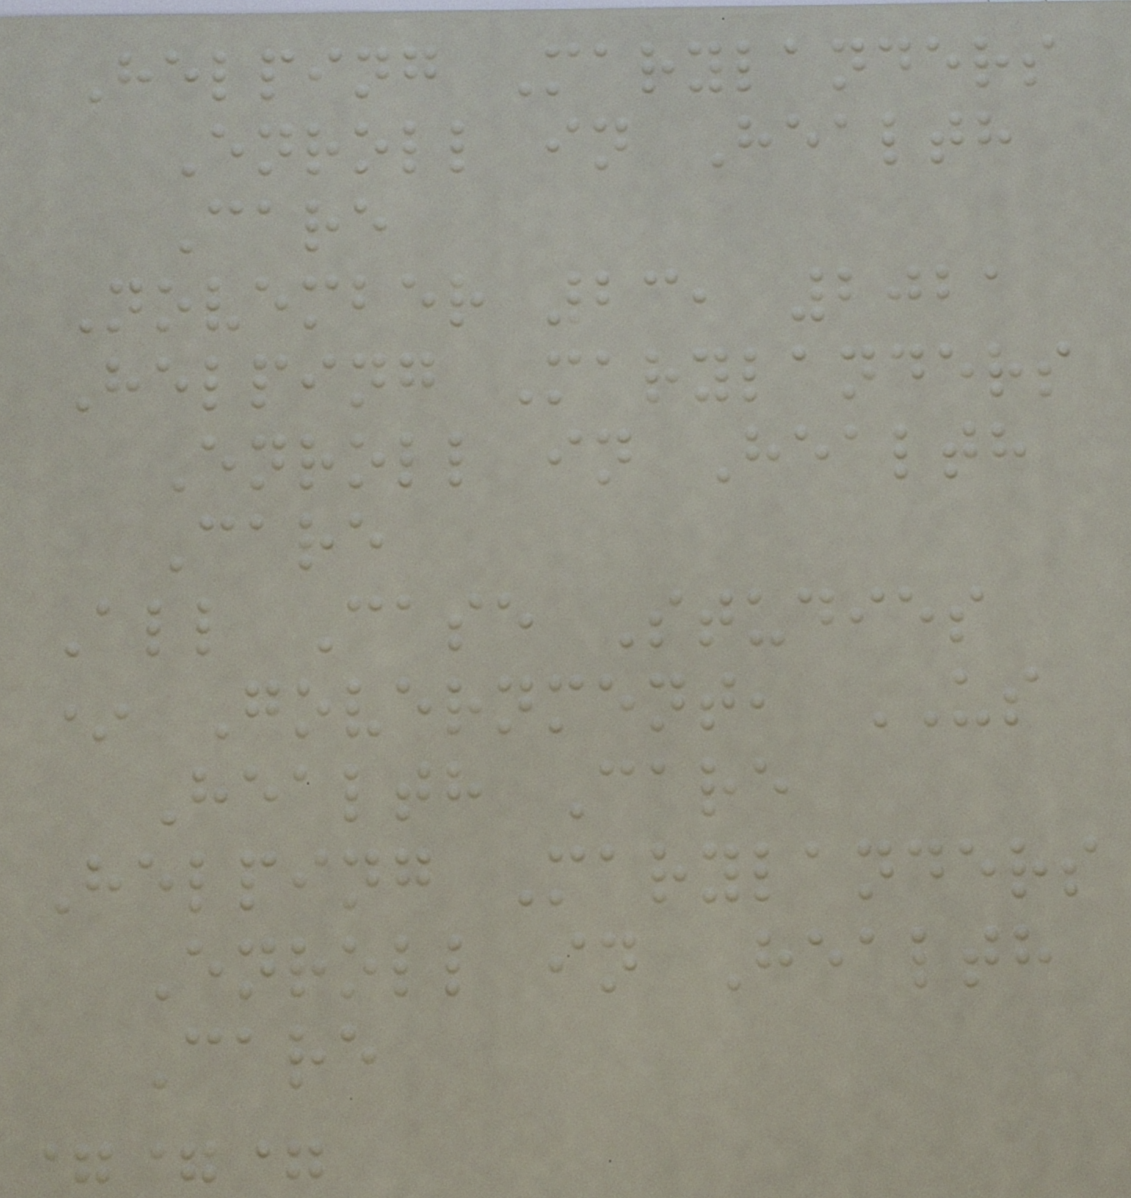Helping Marylanders
Enroll in Health
Care
November 23, 2021
Helping Marylanders
Enroll in Health
Care
All Case Studies
* Government, US
Health Care
Helping Marylanders
Enroll in Health
Care
===
